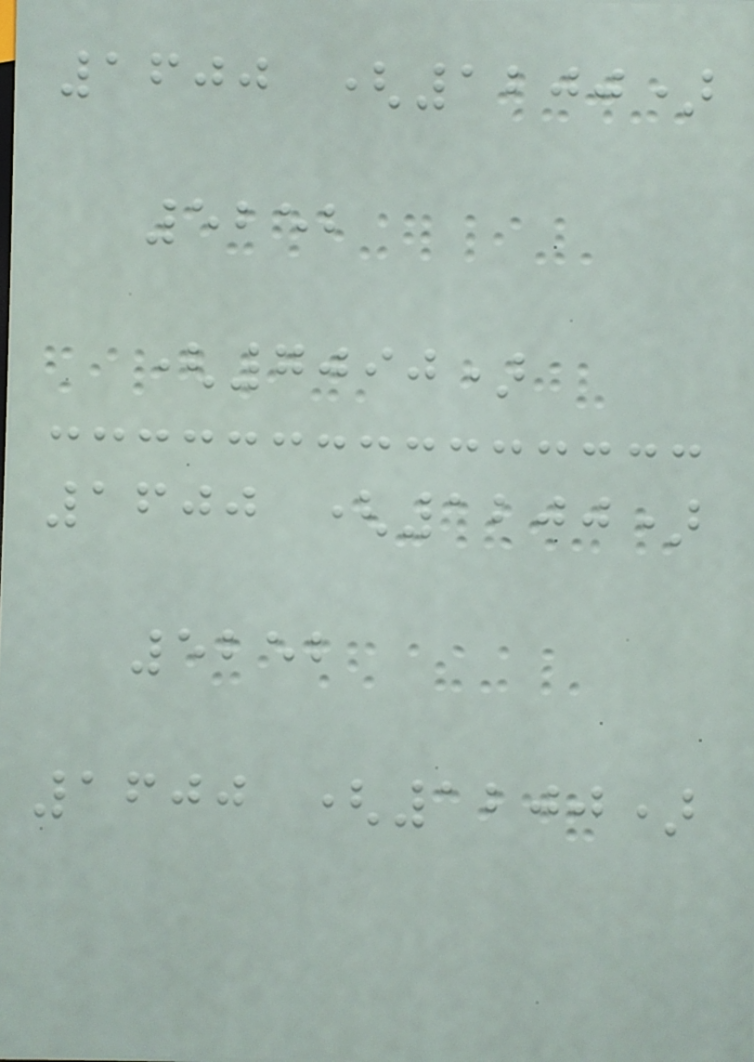1600 (1200)
5252
(7090)
1600 (1200)
5252
1600 (1200)
